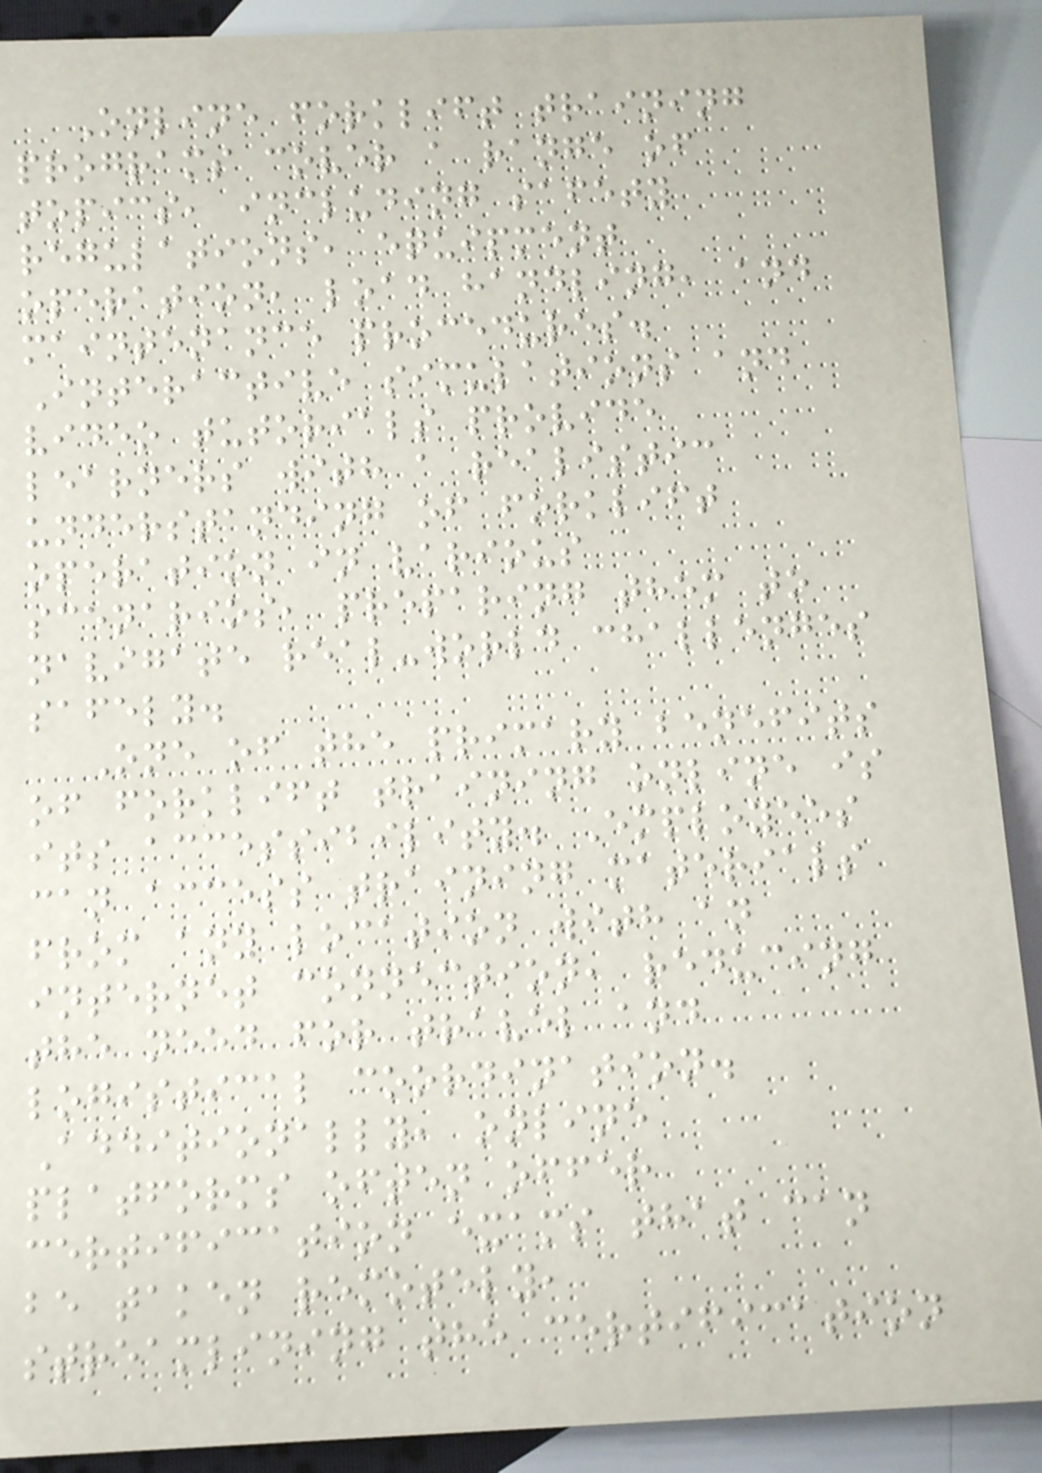Online forklift training
programs cover a range of
topics, including safety
regulations, equipment
operation, load handling, and
maintenance procedures.
Interactive simulations and
video tutorials provide
learners with a realistic
understanding of forklift
operation in various
scenarios, preparing them to
navigate real-world challenges
safely.
One of the primary benefits
of forklift training online is
its accessibility. Employees
can access training materials
from any location with an
internet connection, reducing
the need for travel and
logistical coordination.
Additionally, online
platforms often offer
certification exams that can
be taken remotely,
streamlining the certification
